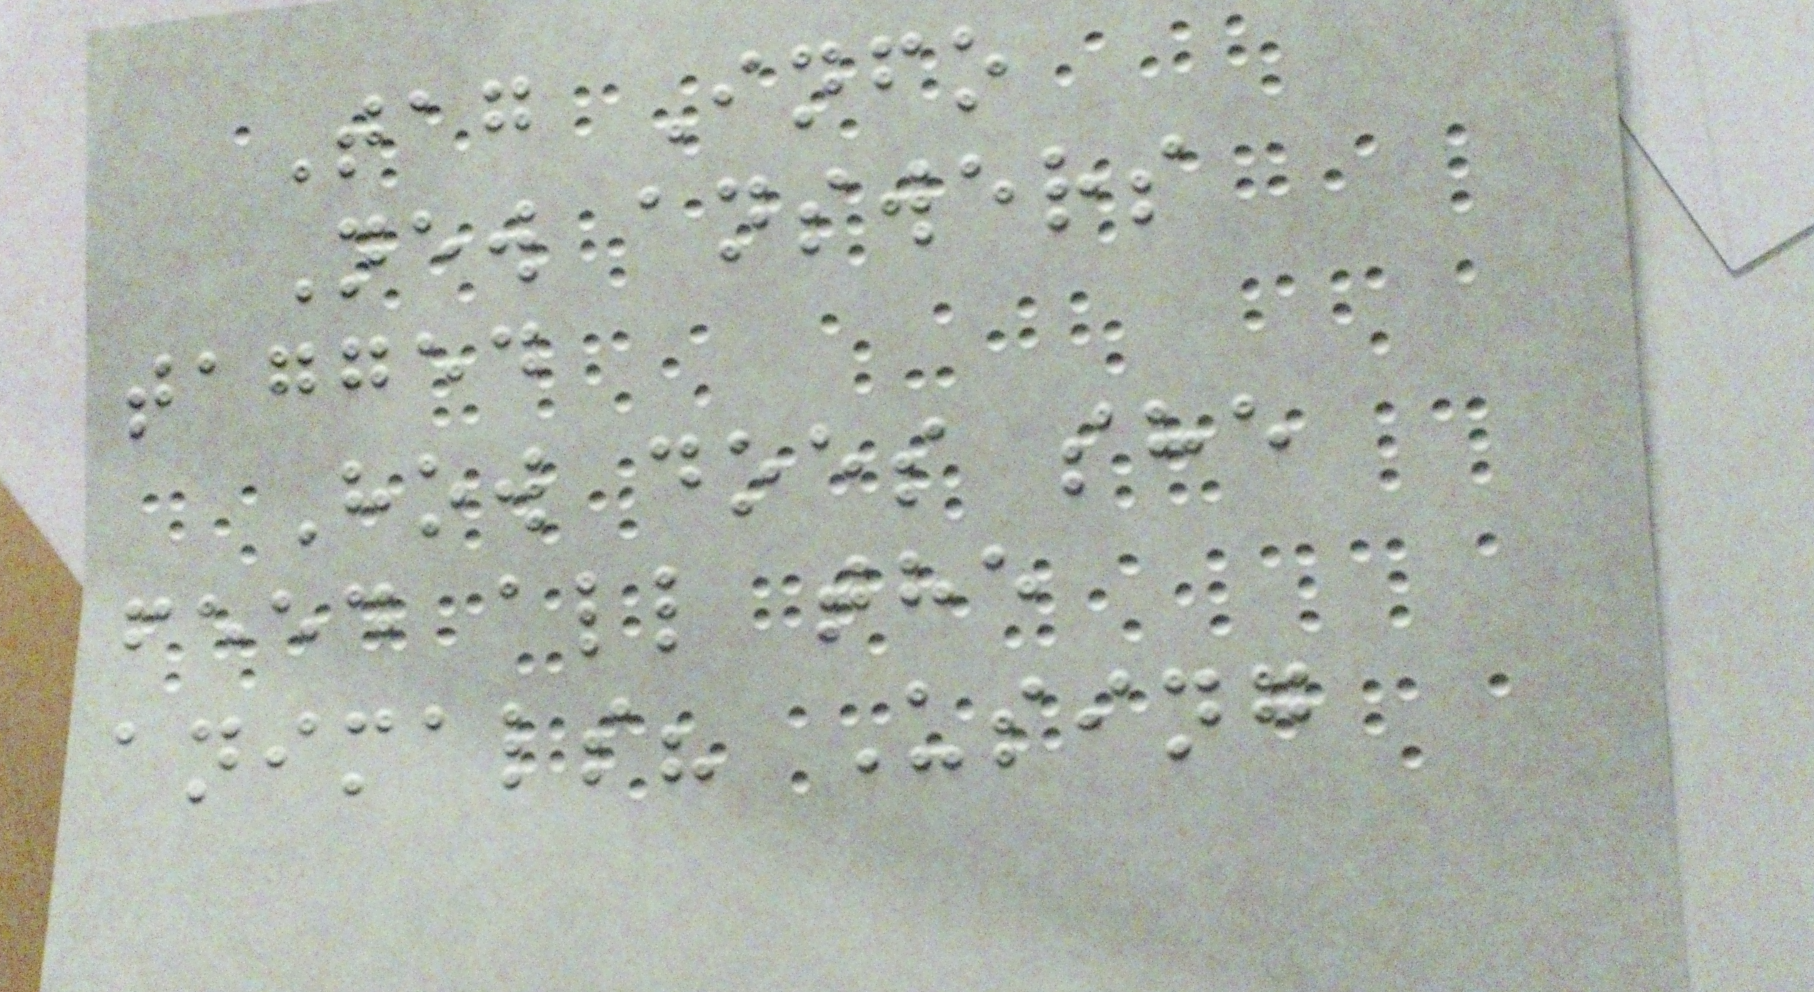Tag Info
New answers
tagged
How does she
feed all the
animals? Using
